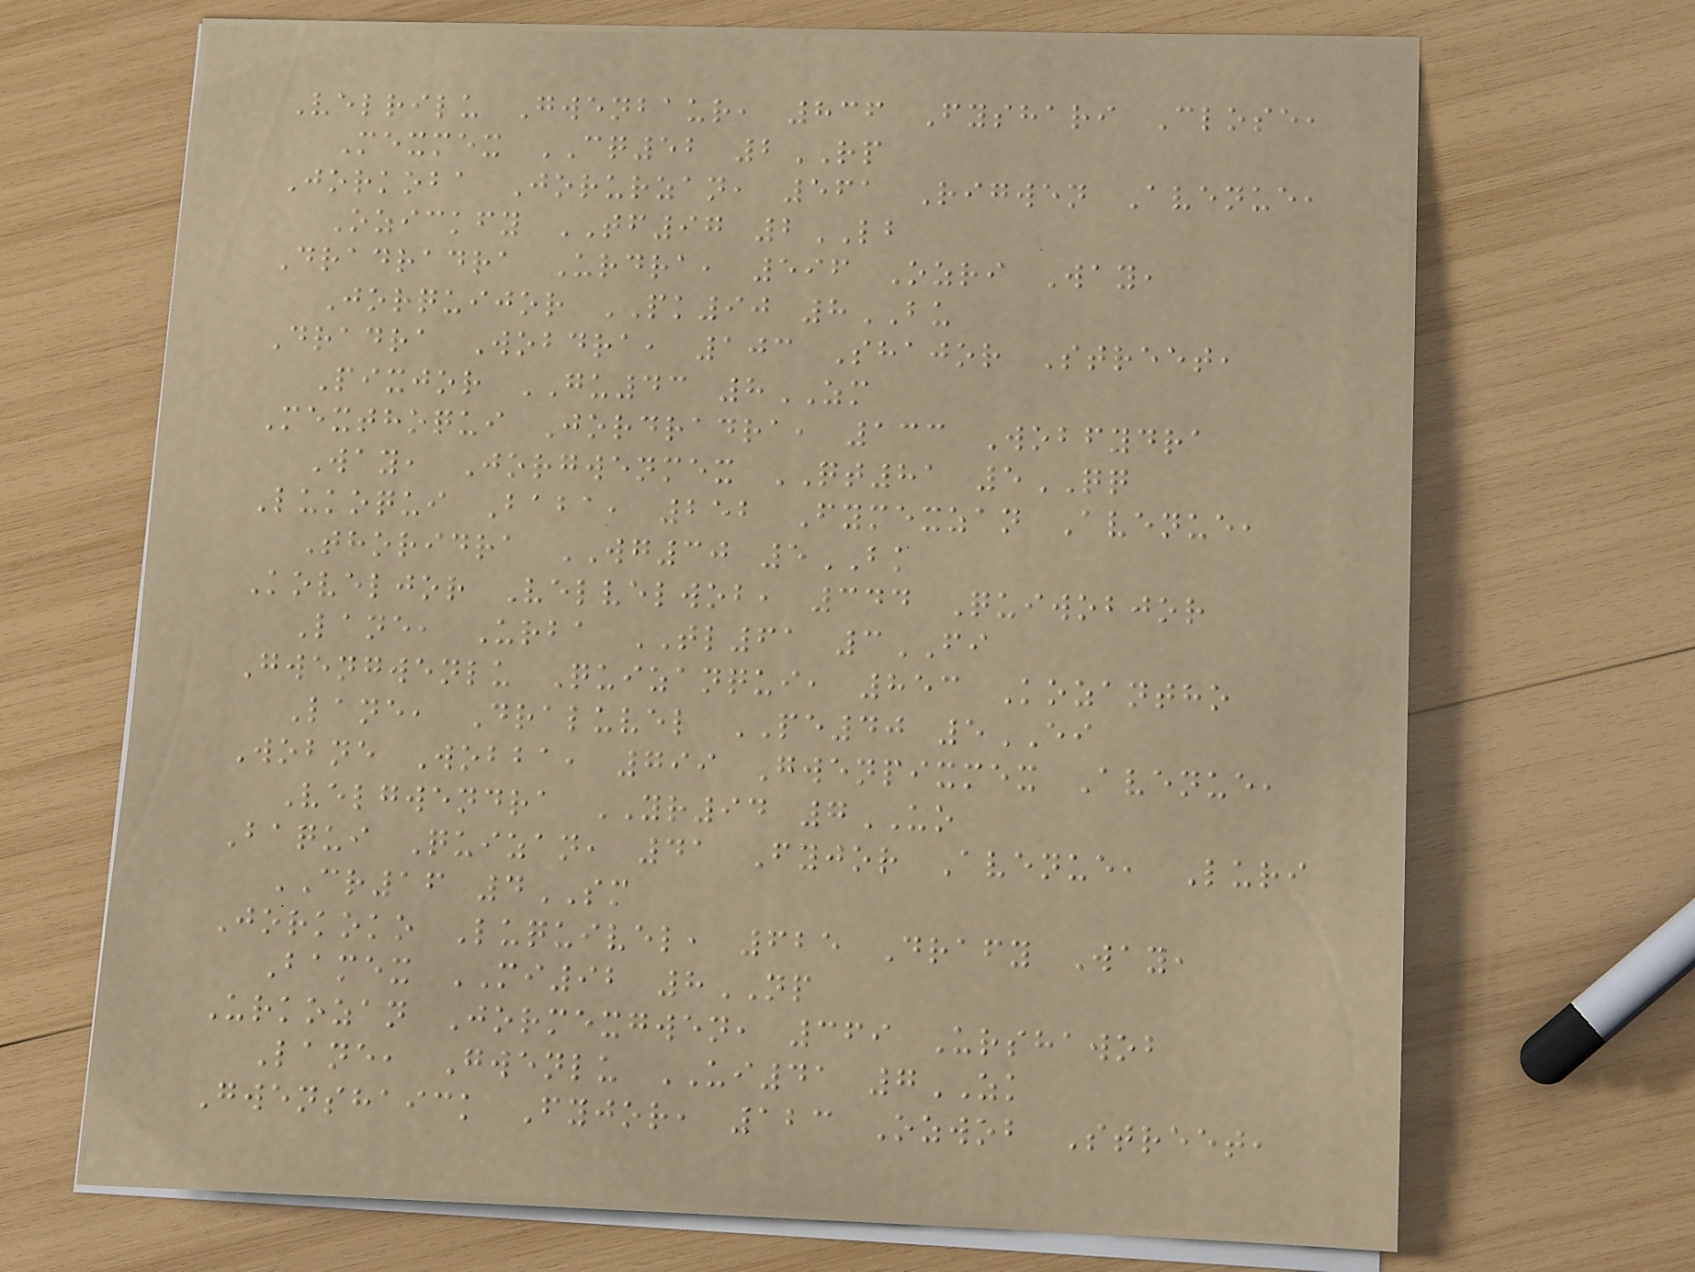Velrilu Gwenbaur, 836 Fyshari Close,
Mexmex CQ52 2RP
Jorkoba Jorurzan, 561 Rigwen Avenue,
Ozickfy TF97 2LB
Dradradra Urdra, 596 Ozri Way,
Jorquijor PK90 8BU
Dradra Wobdra, 103 Shajor Street,
Pixjor GU43 8ZM
Mexthoqui Jordradra, 133 Wobfydra
Way, Jorgwenmex QT81 5QQ
Lukoqui Baba, 252 Fymexzan Avenue,
Thoridra WG30 5BK
Koveljor Velvelwob, 344 Quiwobjor
Lane, Urba TL61 3FI
Gwengwenlu Quizanqui, 853 Kozantho
Lane, Draluvel PE40 5EI
Wobne Wobba, 799 Gwenpixmex Avenue,
Velgwendra YR94 7UO
Baqui Quizan, 41 Fyjor Avenue, Luri
CR16 4SM
Jorkoko Luquivel, 625 Drafy Way,
Bamex MI92 8NP
Urkozan Jormexgwen, 369 Urshawob
Lane, Gwenlu UI41 7ZK
Gwenshaick Fyjor, 123 Ozwob Street,
